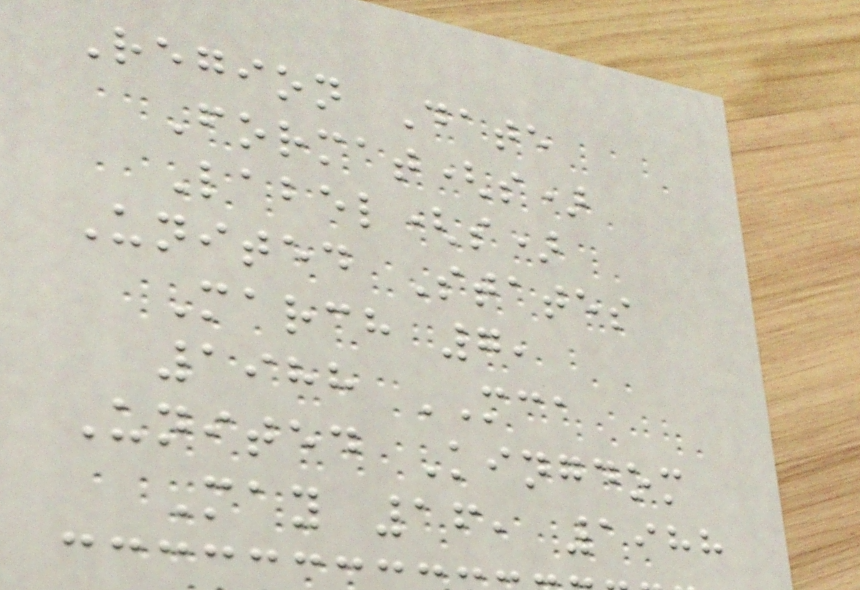Region Date
Format(s)
Label(s)
United States
March 7,
1988 MCA
United Kingdom
May 16, 1988
